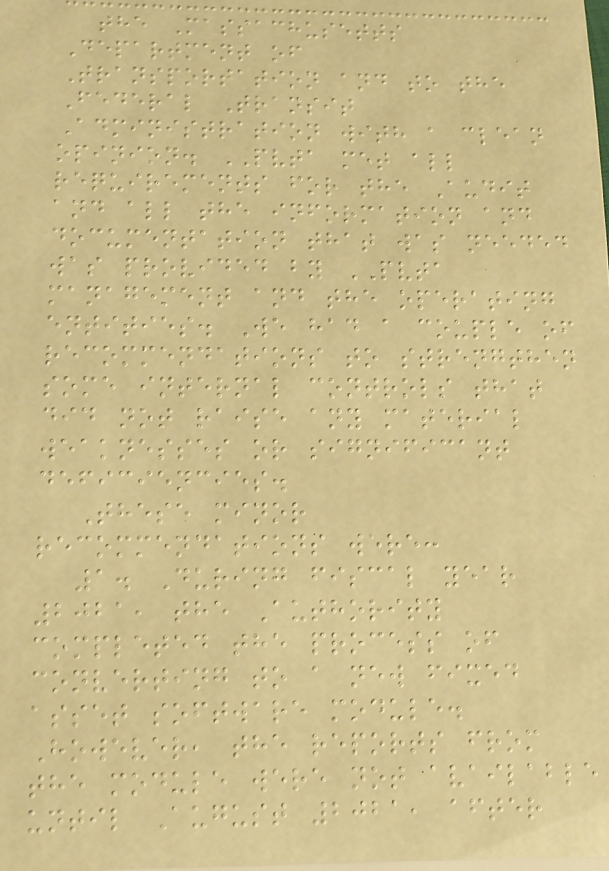the Massachusetts
Department of
Transportation and to the
Federal Transit
Administration with a clean
opinion. PVTA met all
requirements for the Audit
and all the information and
documentation that was needed
was provided by PVTA
management and the operating
entities. We had a couple of
recommendations to strengthen
some internal controls that
did not raise any material
weaknesses or significant
deficiencies.
These minor
recommendations were:
1. During fiscal year
2021, the Authority
completed the process of
converting to a new fixed
asset software module.
However, the reports from
the module were not available
until August 2021, after
